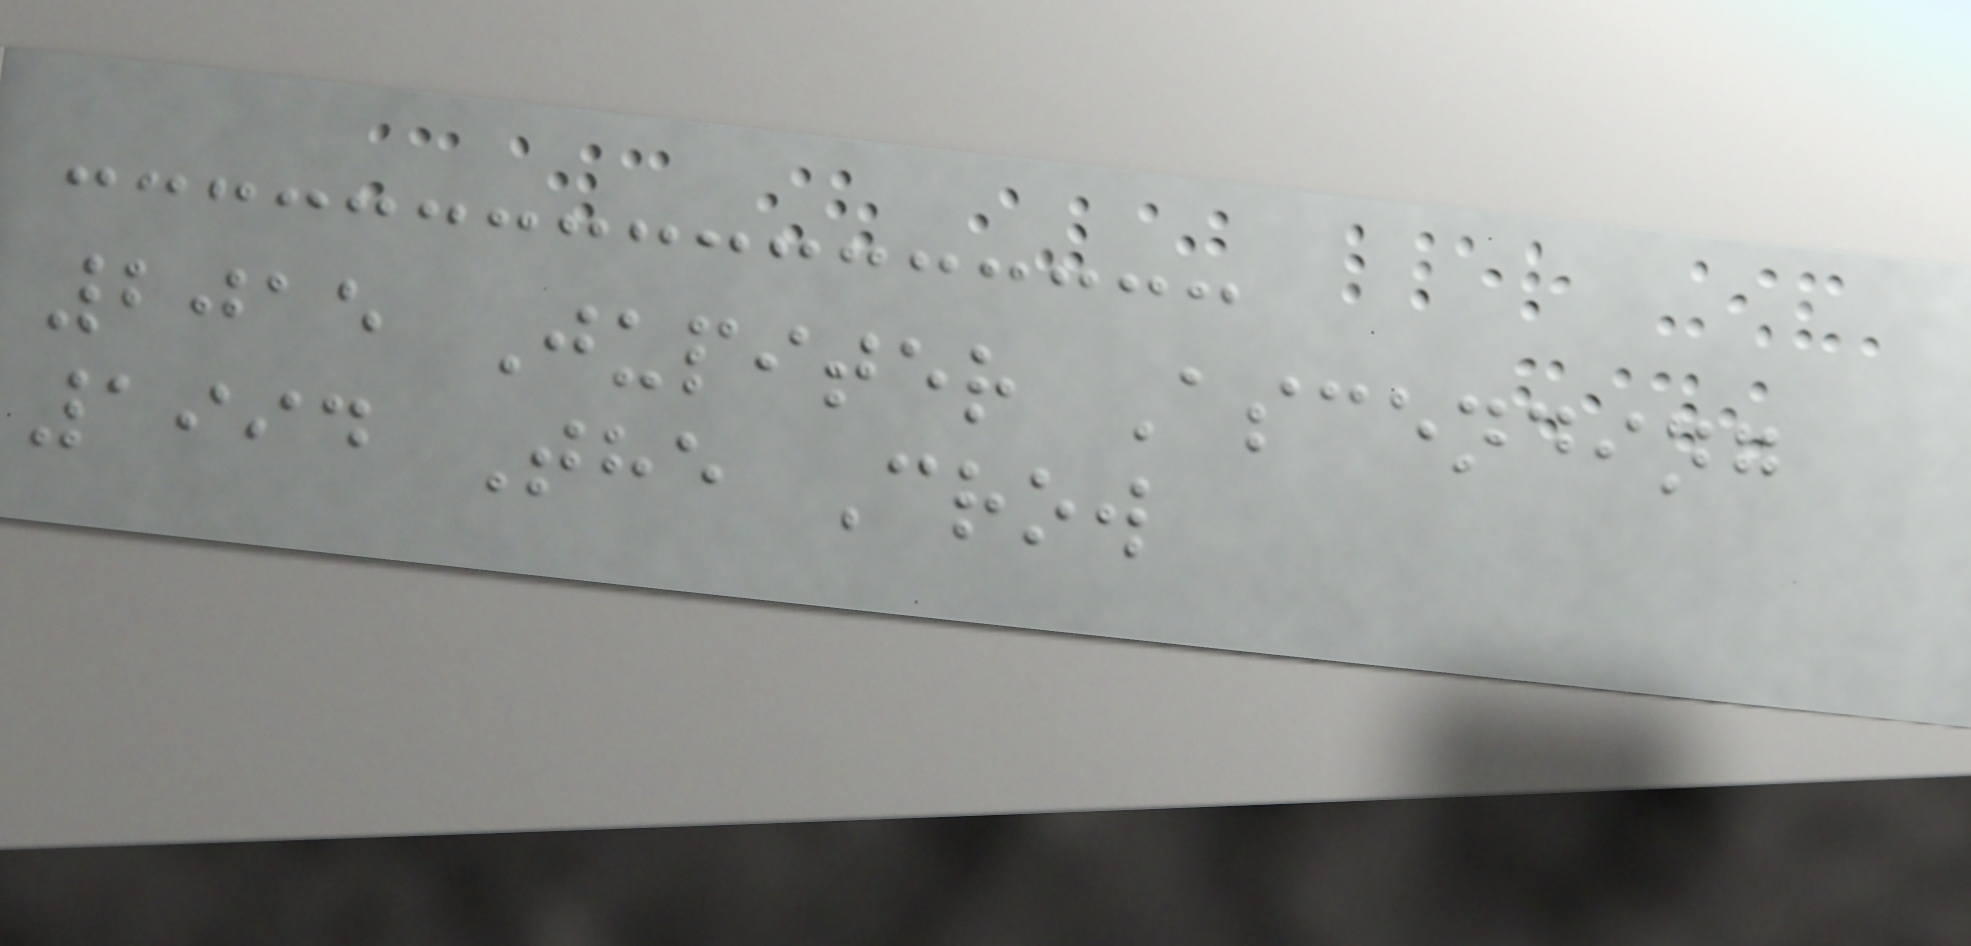2015 Jupiter Ascending
1994 The Crow
